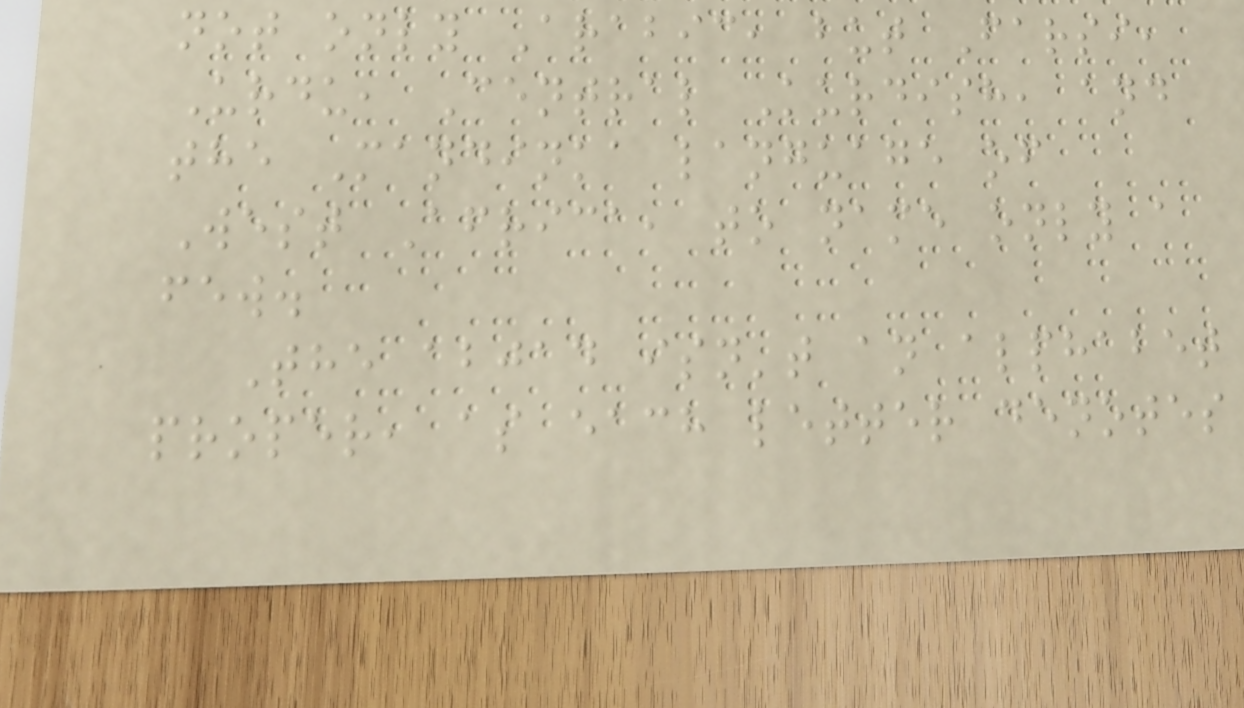not only Arabic, but Farsi,
Urdu, Central Kurdish, and
the Mandinka language of
West Africa, to name only a
few.
The abjad isn't an alphabet
proper, as each letter denotes
